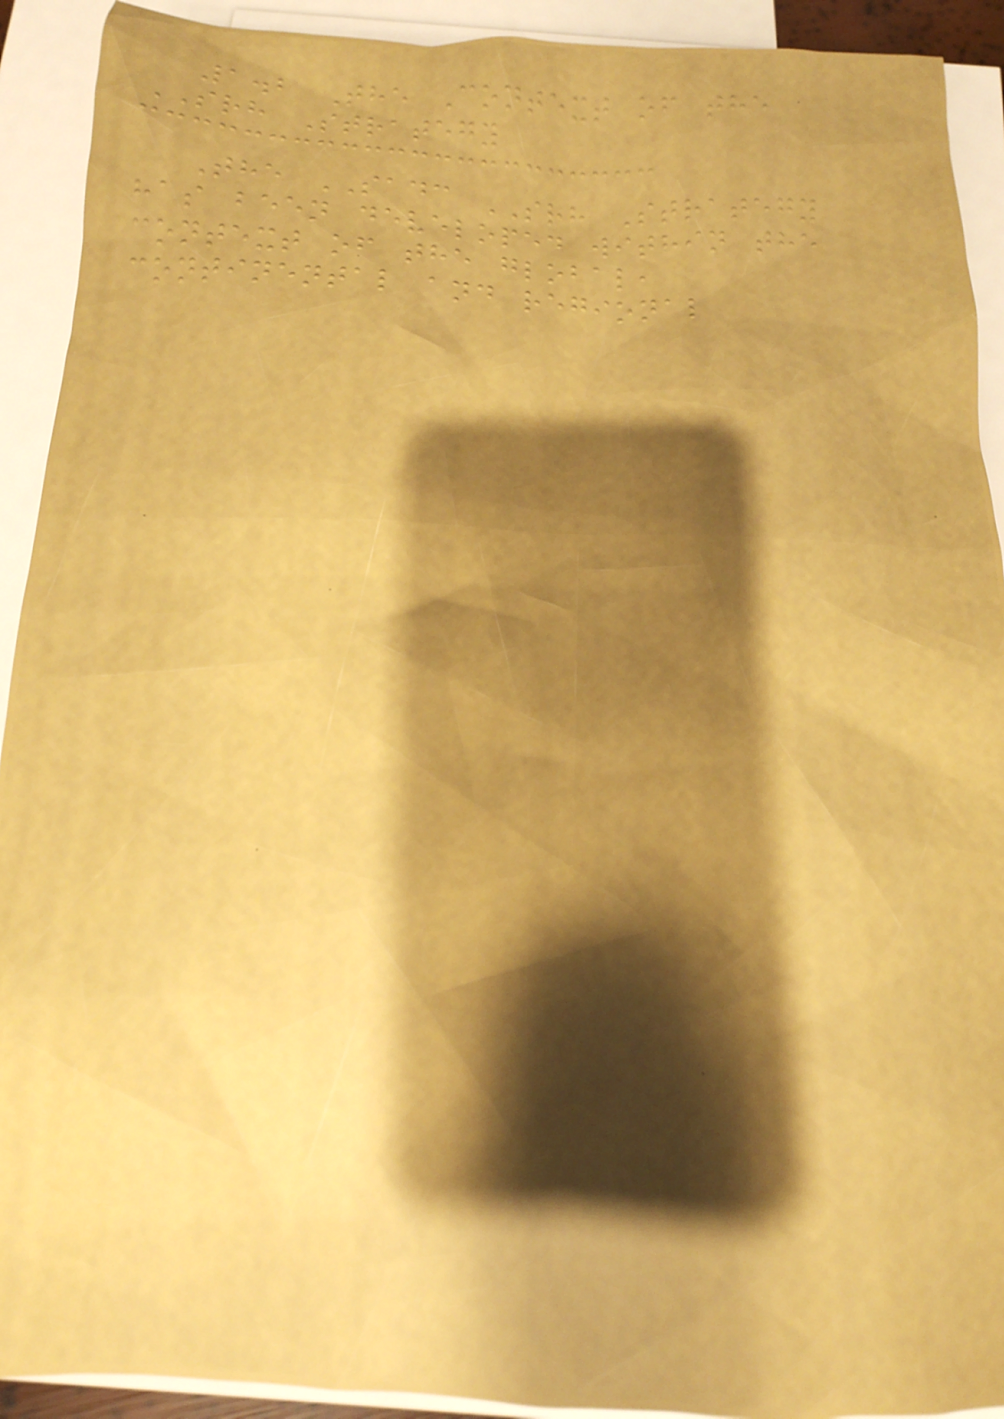1.2 The Context of the
SRH Strategy
The SADC SRH Strategy
has been developed within the
context of the global,
continental and regional
